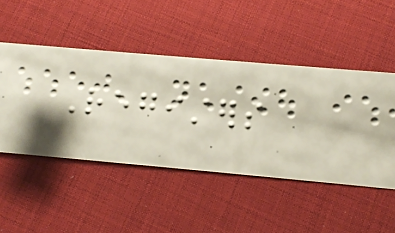Registers
